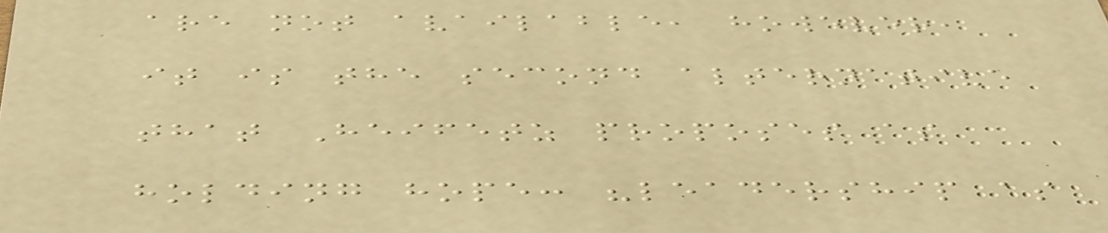are not available, however,
it is the second alternative
that Heifetz proposes as
holding hope: "leadership as
